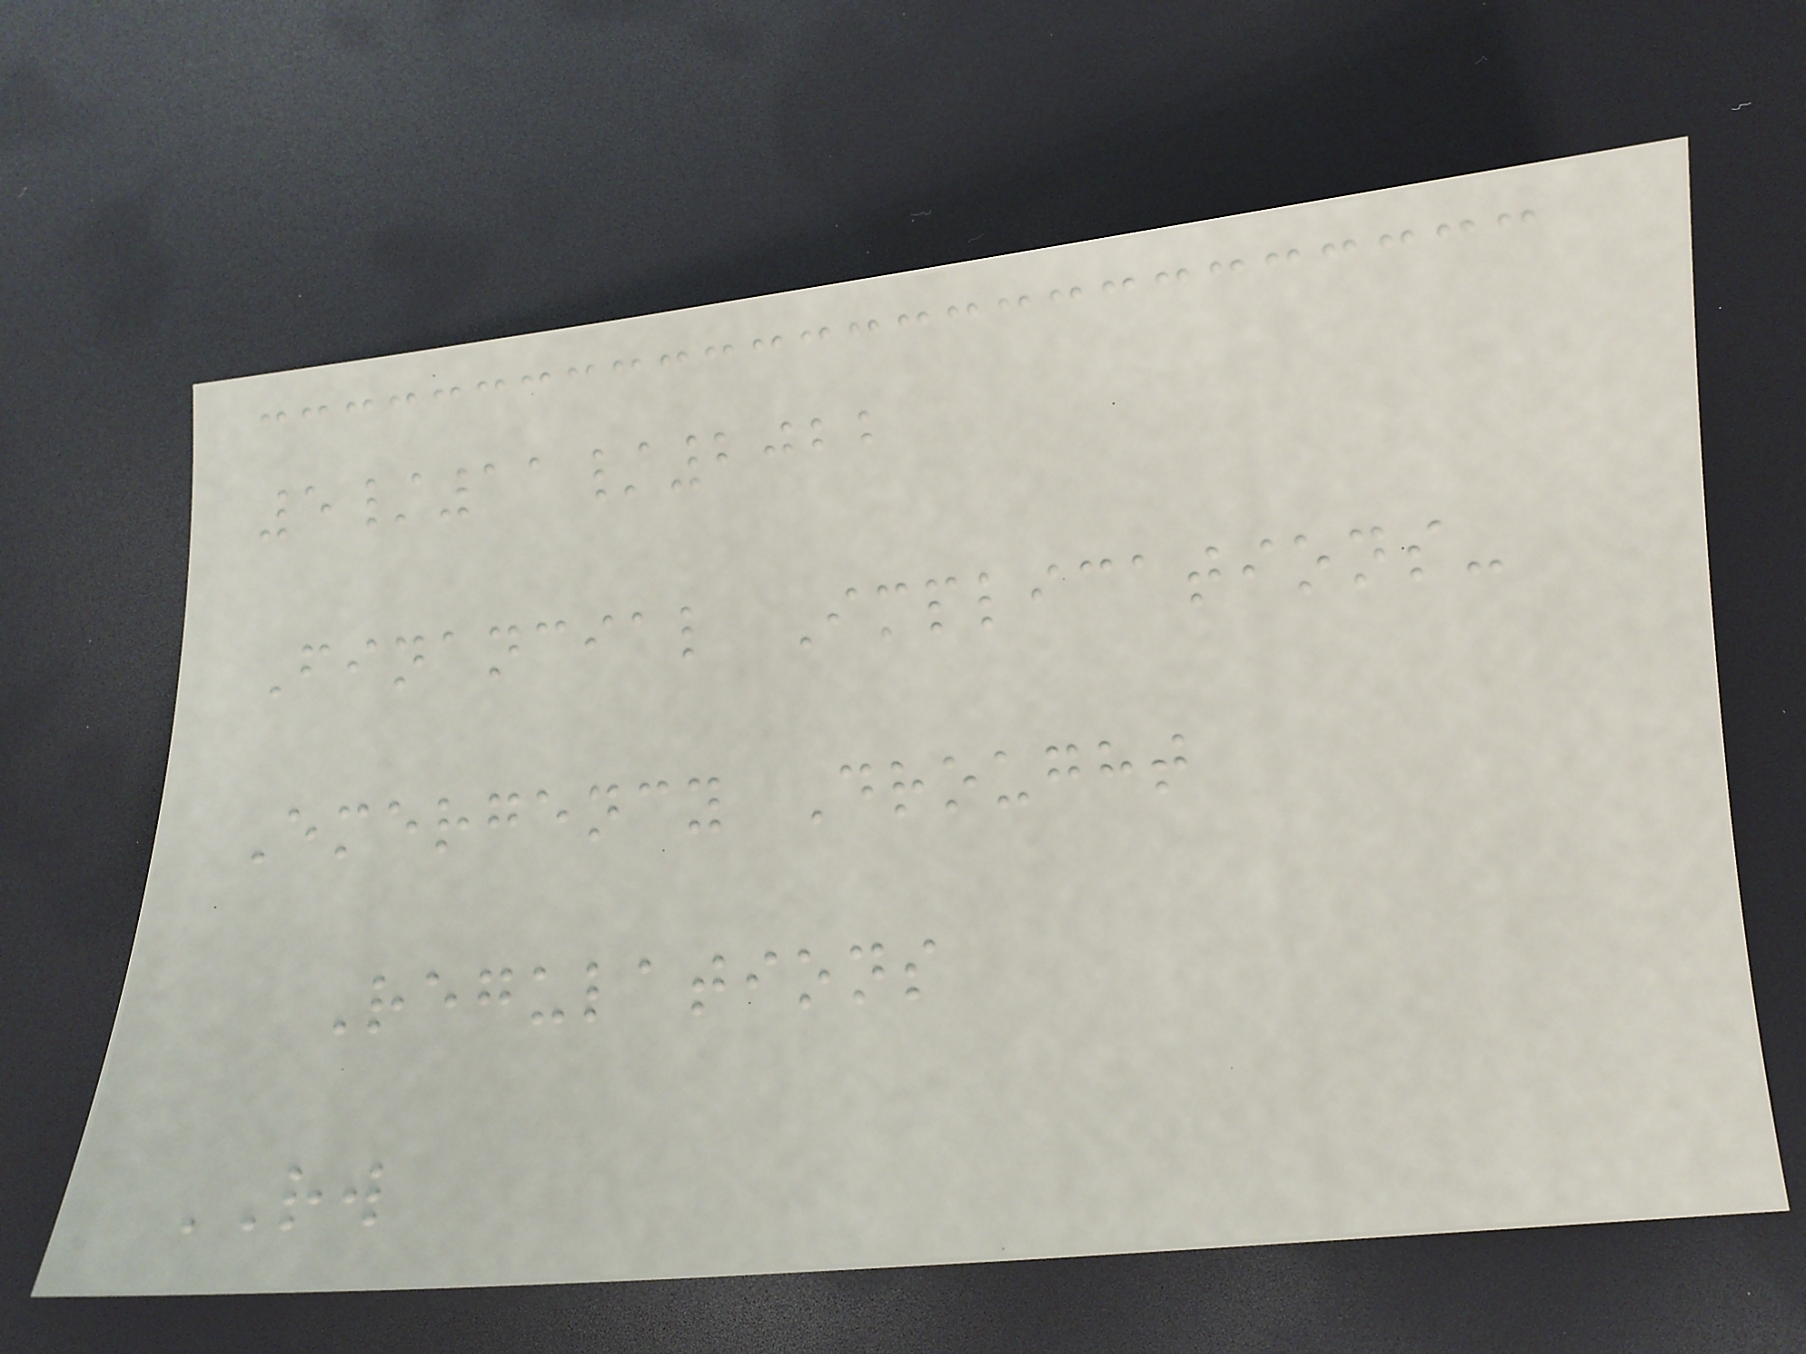5/11/2022
Financial Implications-
Emergency Drought
Regulations
RW
